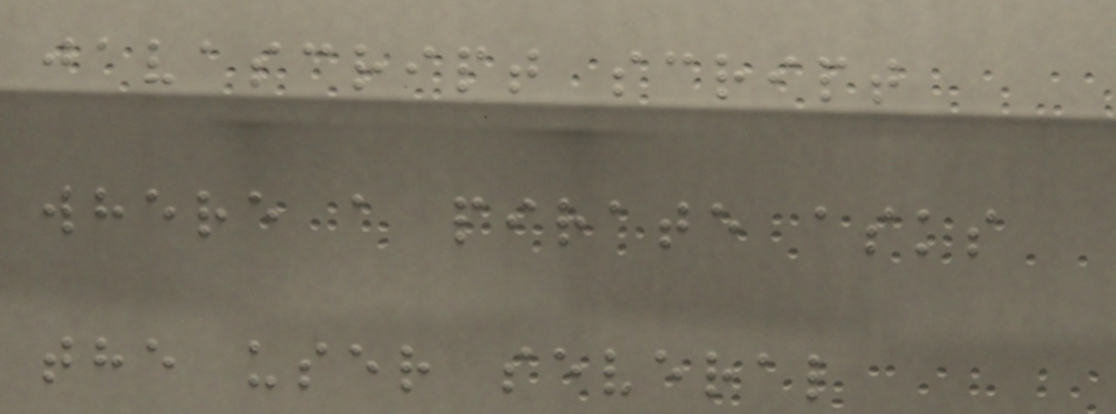javascript script
where a pirate asks
the user several
